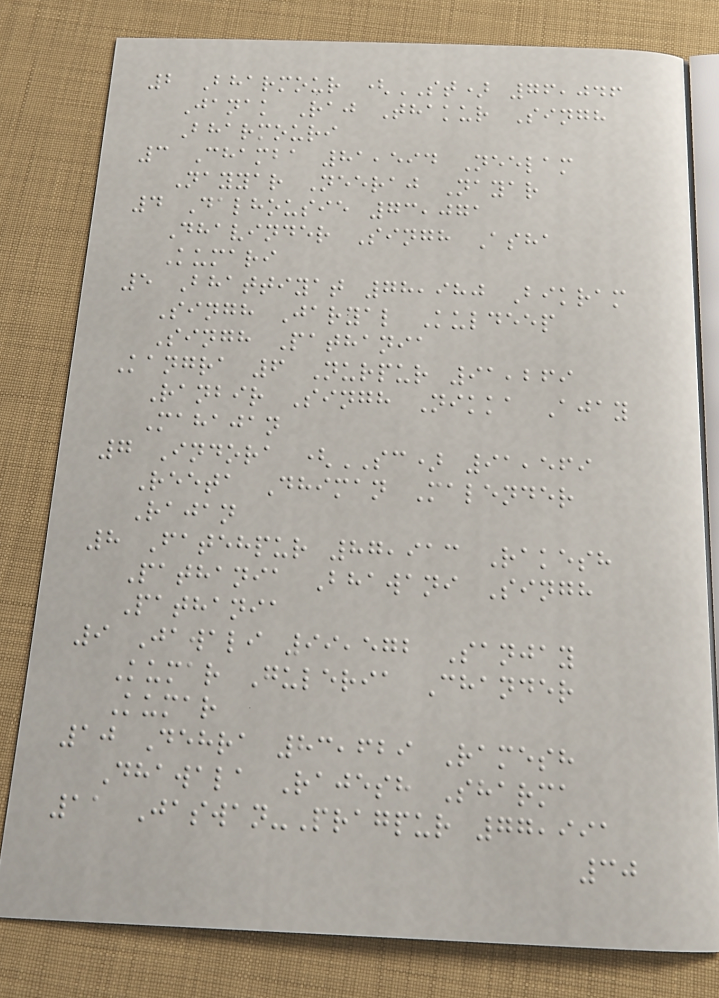2 Bharmour (ST) 76,046
Janak Raj Thakur Singh
Bharmouri
3 Chamba 81,594 Neelam
Nayyar Neeraj Nayar
4 Dalhousie 73,071
Dhavinder Singh Asha
Kumari
5 Bhattiyat 78,980 Bikram
Singh Jaryal Kuldeep
Singh Pathania
Kangra 6 Nurpur 91,269
Ranbir Singh Nikka Ajay
Mahajan
7 Indora (SC) 91,569
Reeta Dhiman Malender
Rajan
8 Fatehpur 87,913 Rakesh
Pathania Bhawani Singh
Pathania
9 Jawali 99,572 Sanjay
Kumar Guleria Chander
Kumar
10 Dehra 83,629 Ramesh
Dhawala Rajesh Sharma
11 Jaswan-Pragpur 77,991
30
